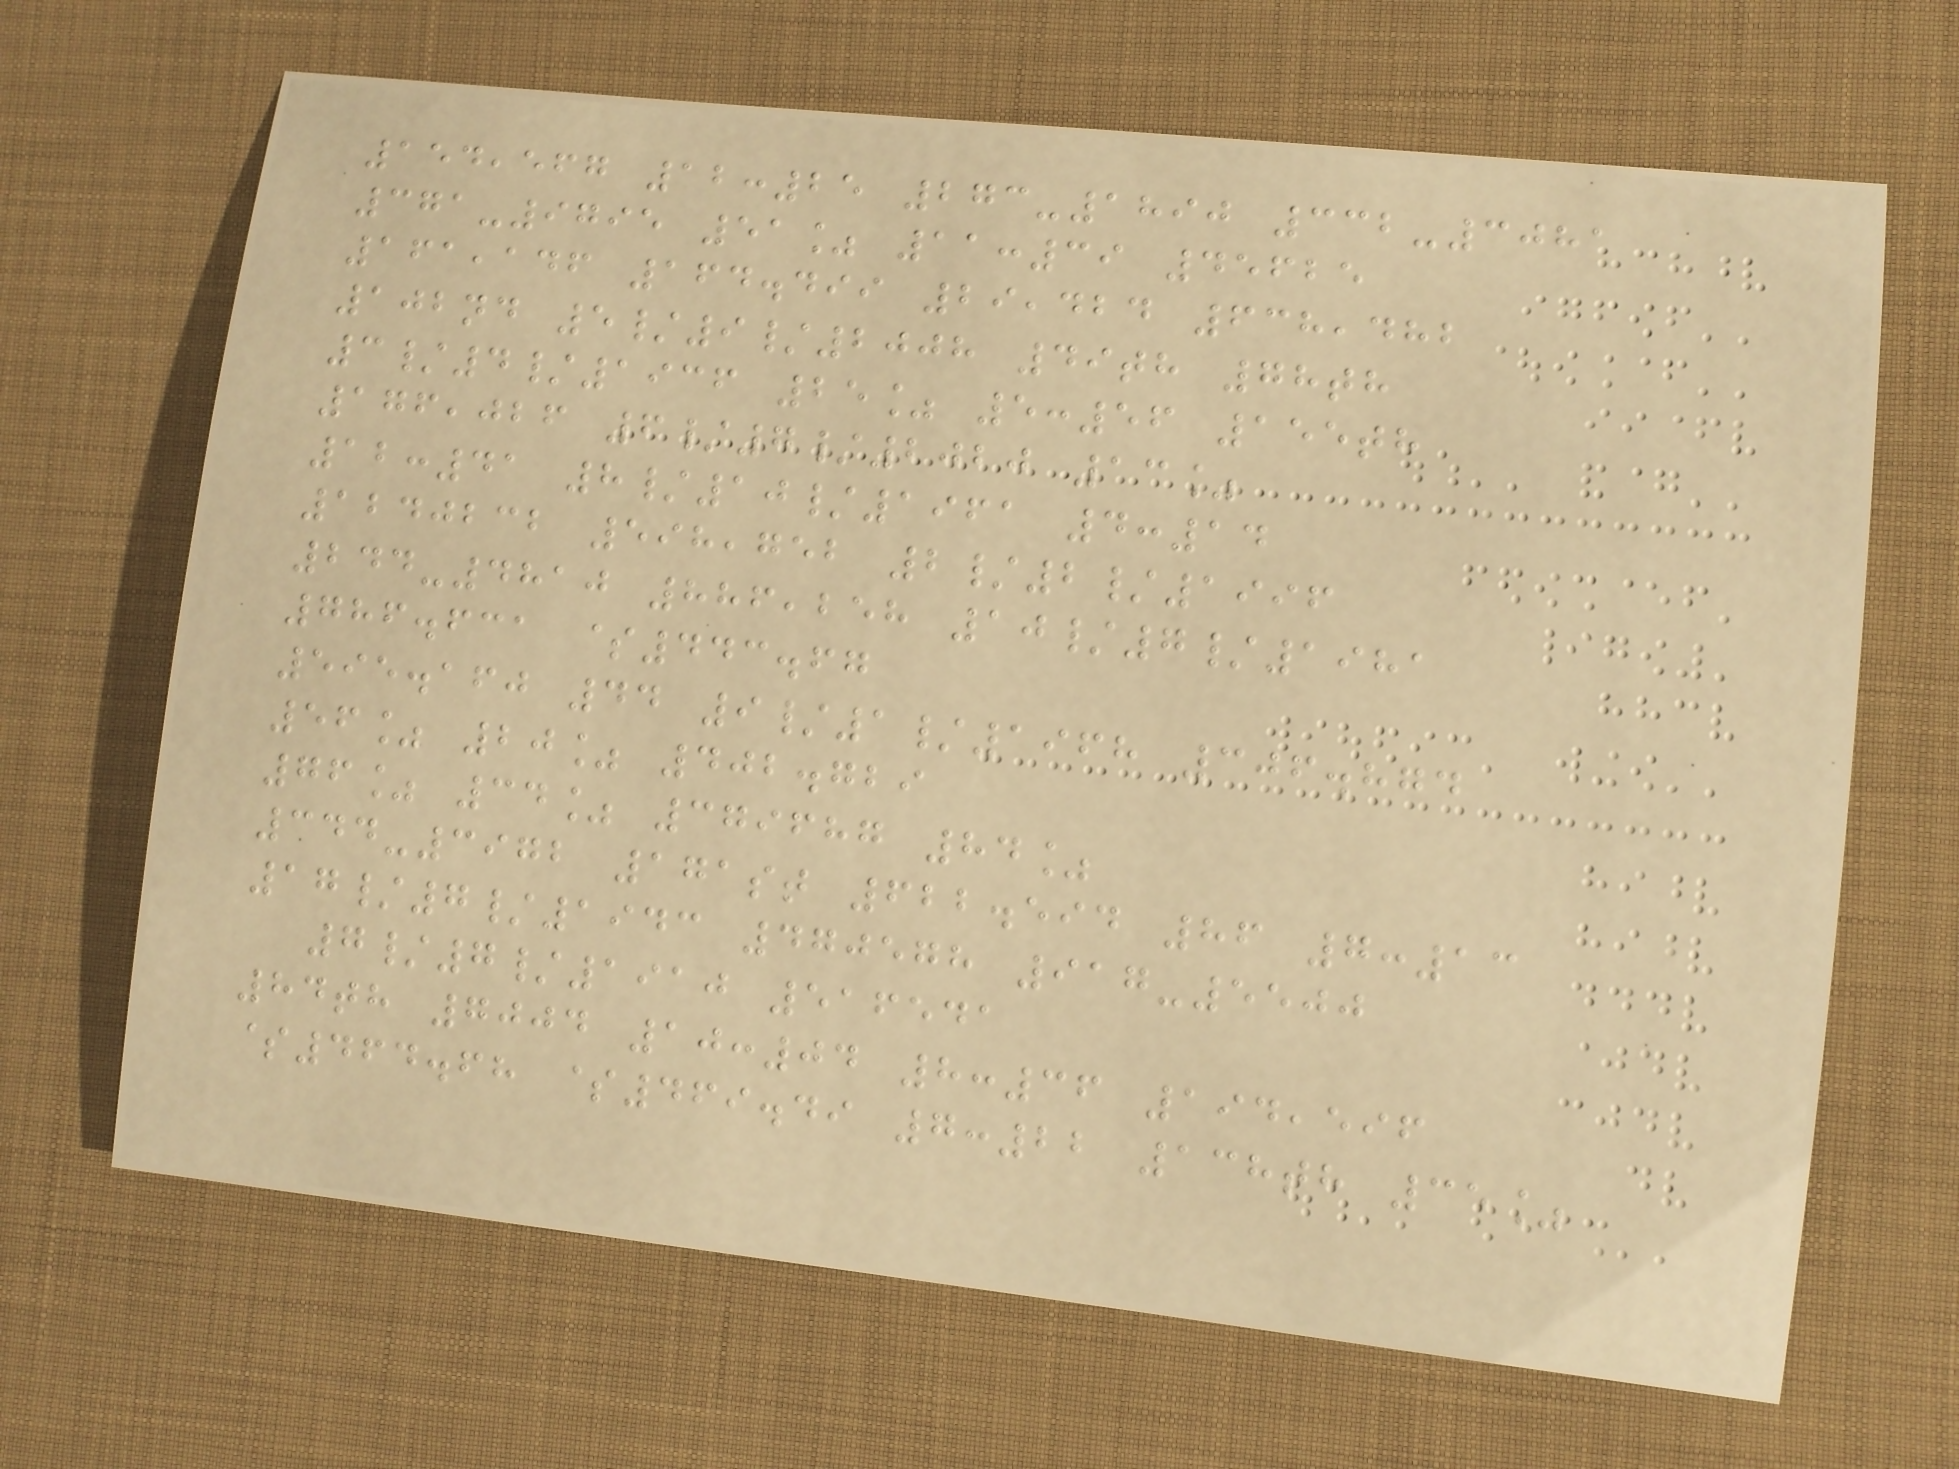154,567 12:25 273-1890 332-3081
371-9795 51% 11:39 45625
161,146 164.499 29,424 638,482
102nd 5/9/2008 49th 78th
3/4/1936 25% 5:56 155th
176,026 6/7/2020 13%
12:41 8/10/1961 4:14
1240232 598,752 2/2/1996
244-4810 886,258 10/7/1981
786.631 $443.67
595.160 44 9/1/1968 306.874
56% 20% 402.729
76% 34% 379687 84%
344-3972 171st 622.594 86 7:13
17/7/1943 470578 917-5500
7/7/1910 516541
84th 7004 10:04 8:36 194,596
$464.68 $469.49 7:22 138th 35%
